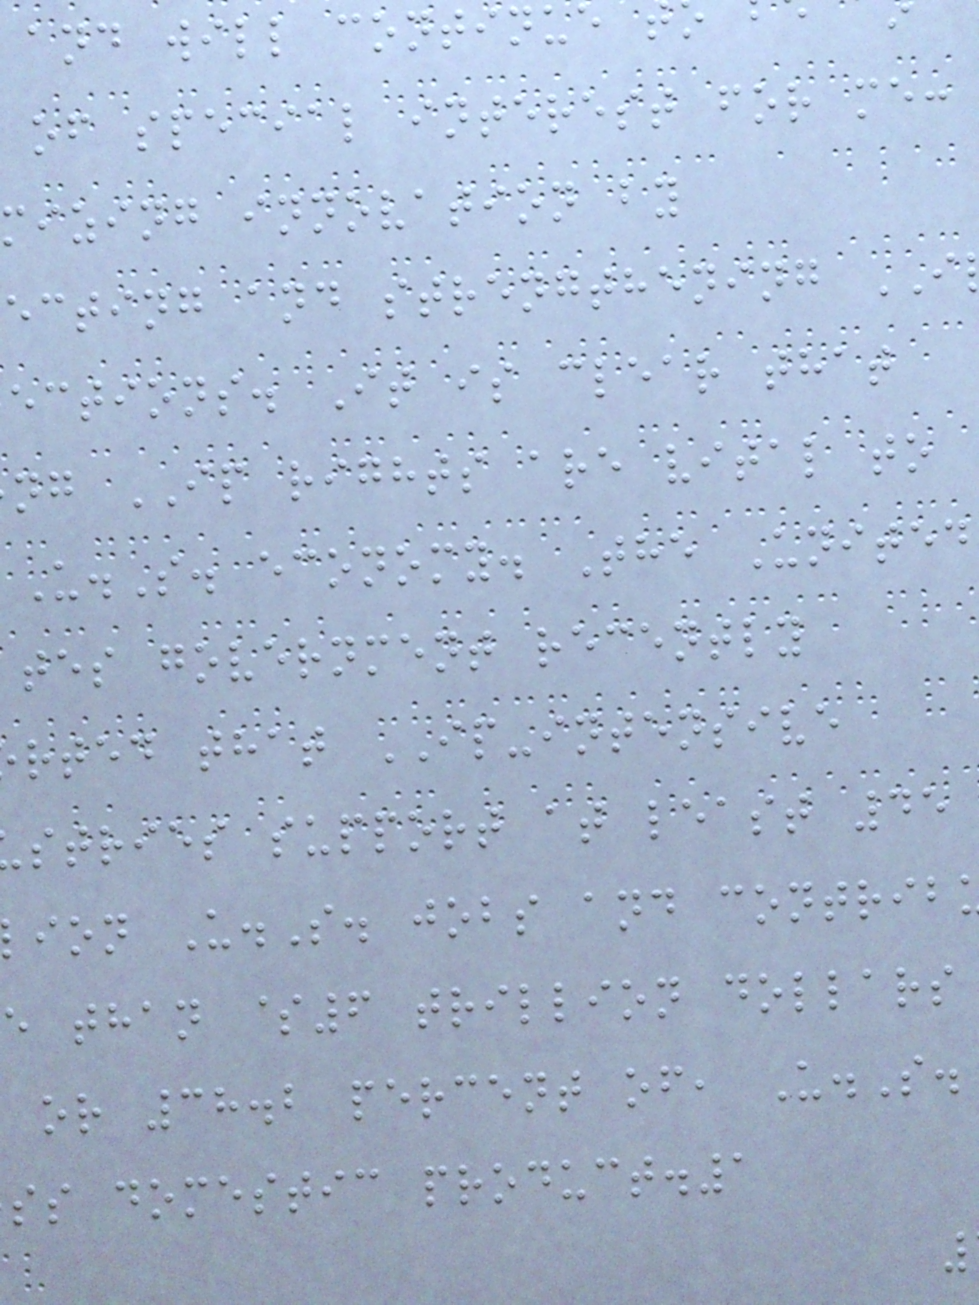and will continue
of special interest for me:
mizing innovation by
ecting and strengthening
ections. It is clear that
ng IP rights are vital to
U.S. economy. The United
tes government recently
rted that IP-intensive
stries support at least 45
ion U.S. jobs and contrib
e than $6 trillion dollars
or 38.2 percent of, U.S.
ss domestic product.1
